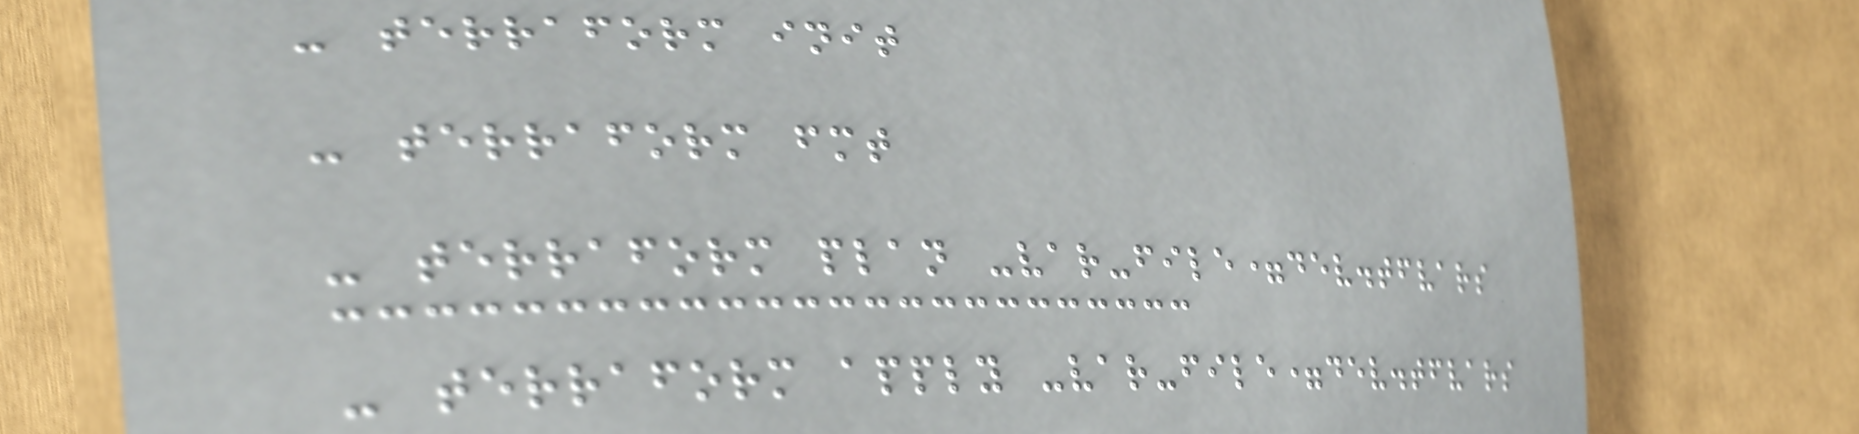- terraform init
- terraform fmt
- terraform plan -var-file=dev.tfvars
- terraform apply -var-file=dev.tfvars
